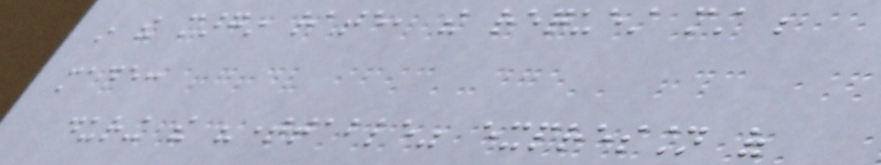in the margin rate, the request must be
made:
during the "timetable" expression of
